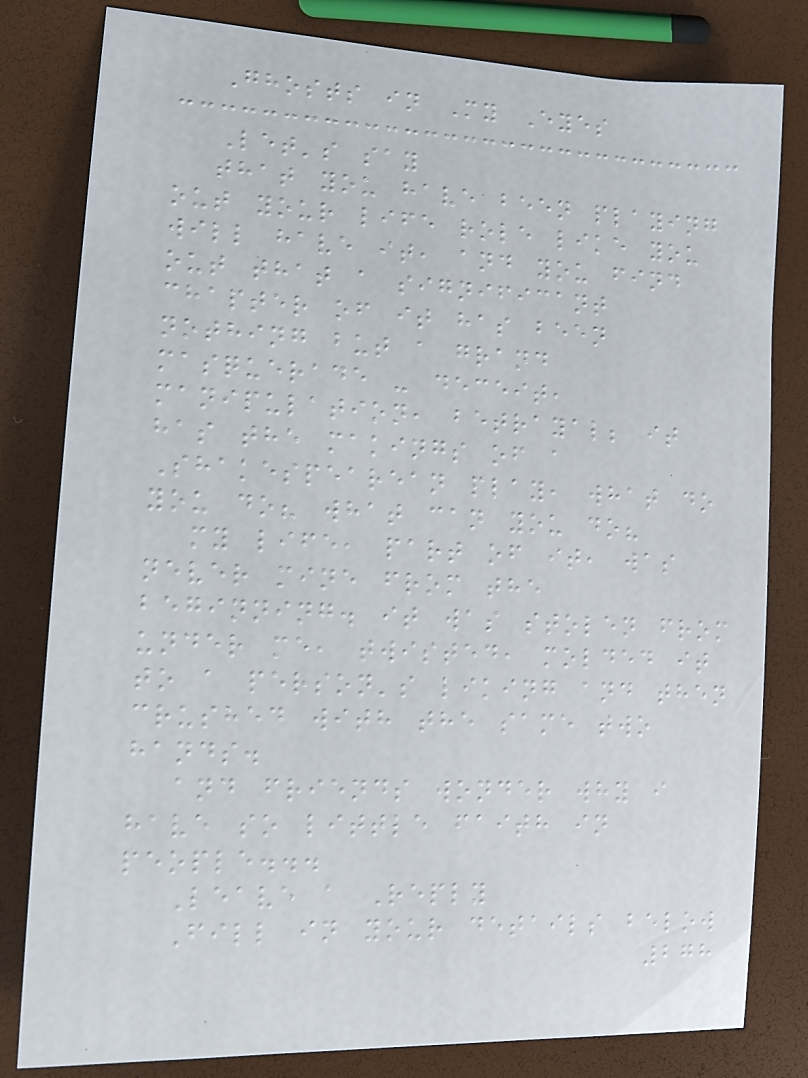Ghosts in My Eyes
Let's say
that you have been playing
out your life role like you
will have it, and you find
out that a significant
chapter of it has been
nothing but a grand
masquerade - deceit,
manipulation, betrayal; it
has the makings of a
Shakespearean play, what do
you do? what can you do?
my life, part of it, was
never mine from the
beginning. it was stolen from
under me, twisted, molded it
to a person's liking and then
crushed with the same two
hands.
and friends wonder why i
have so little faith in
people...
Leave a Reply
Fill in your details below
278
